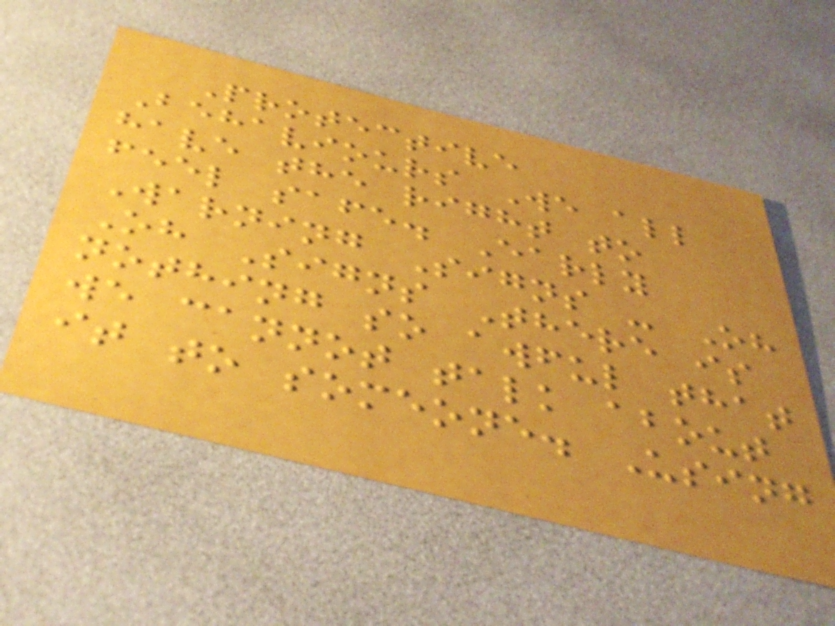Protective
Behaviours We all
have the right to
feel safe. Early
Warning Signs - Oh
Oh Signs There is
nothing so awful that
we cannot talk about
it to someone. Using
